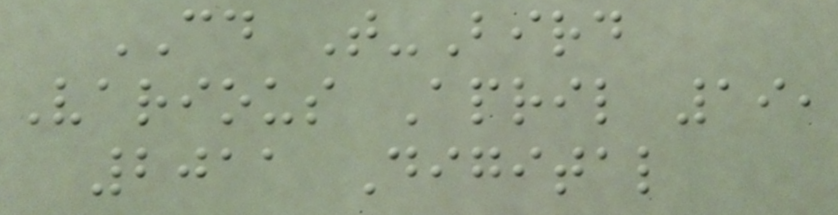CD T-Bird
Various April 19,
2011 Digital
